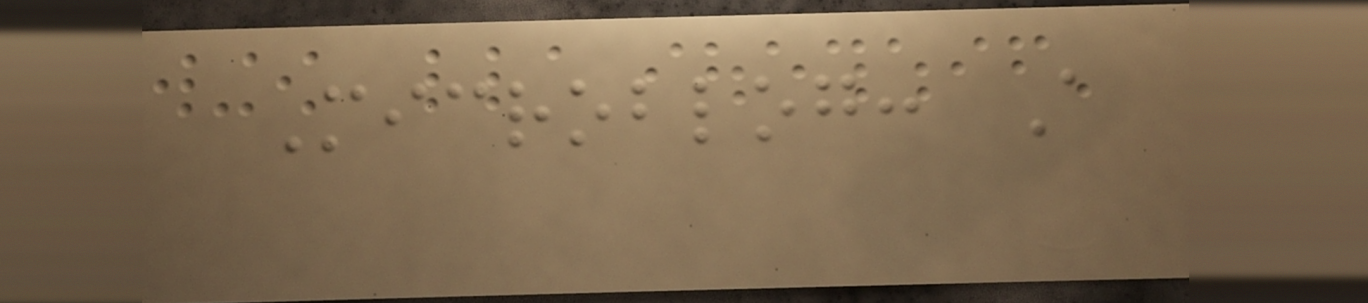Microblog: A
